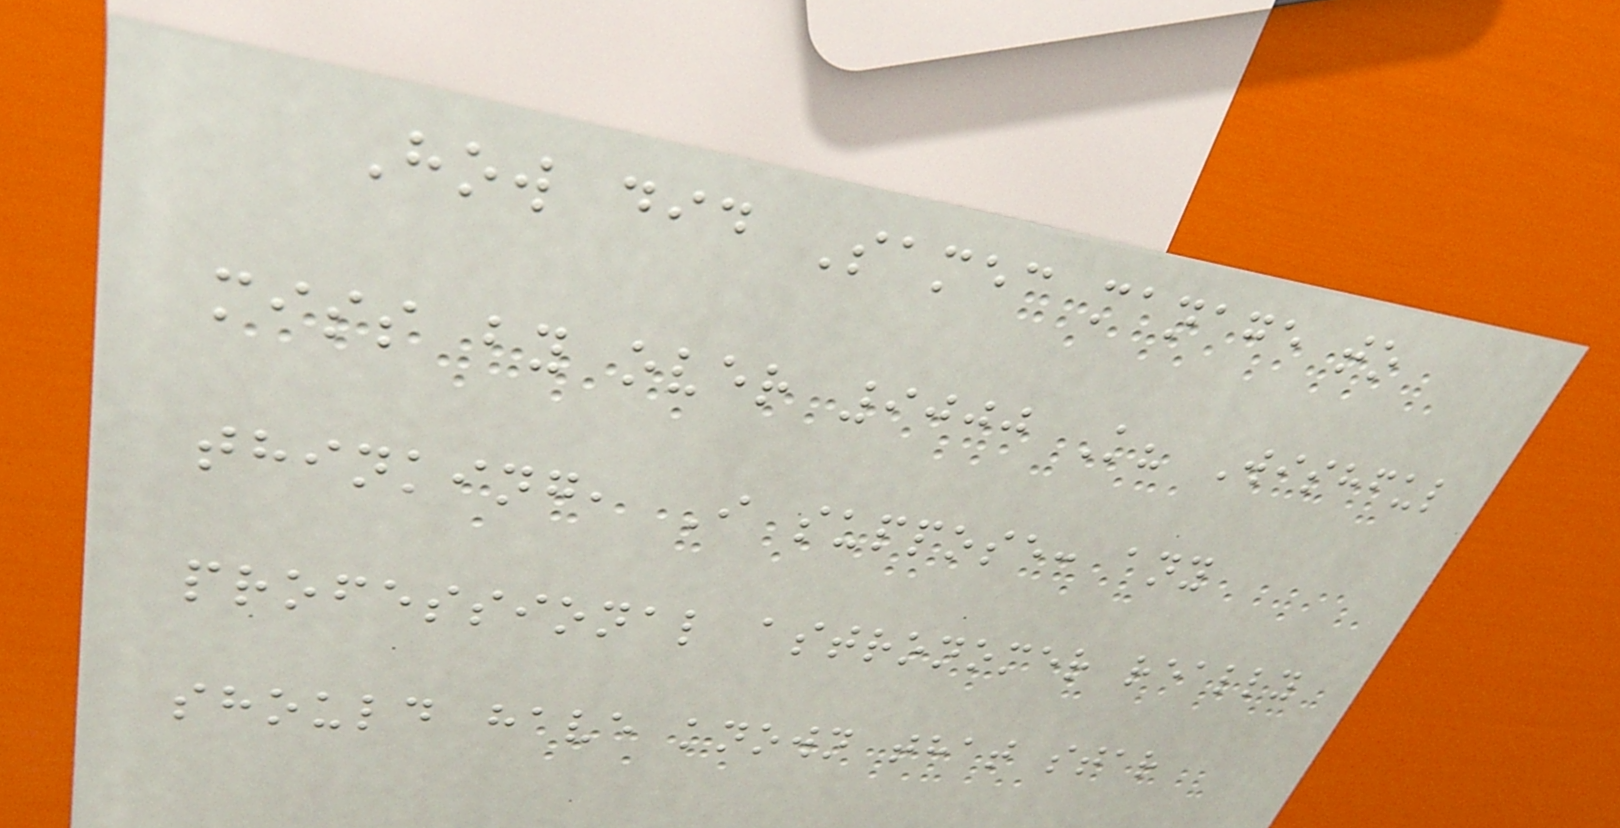How did Samec manage to
miss by over 9000 K? Wishful
thinking, I suppose: any
professional astronomer really
should have known that star
